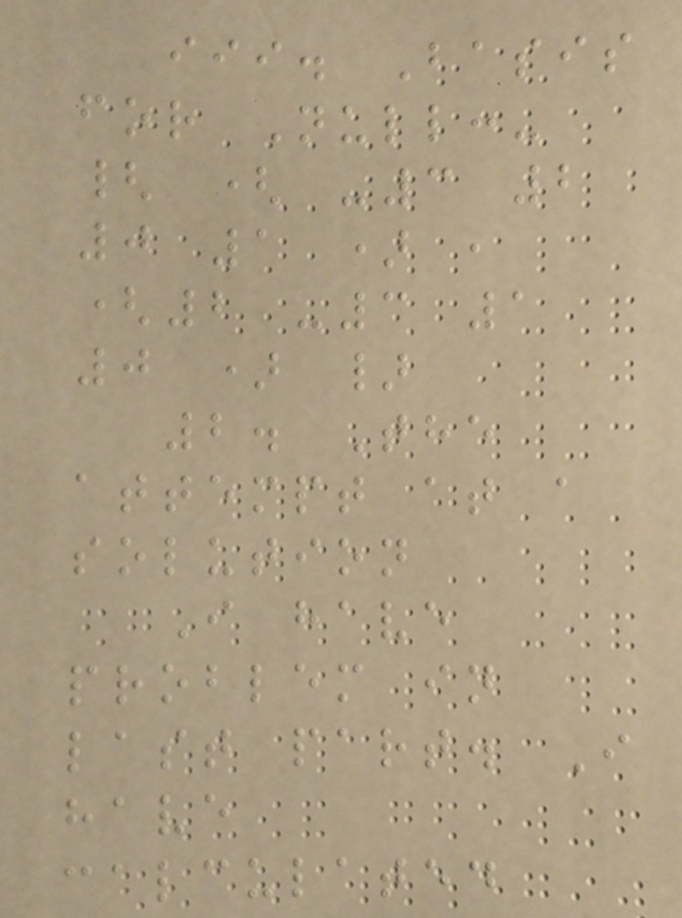iii. Basis
for Null:-
{ ( -3 2
0 1 ) ,
(2 -3 1
0 ) }
2. The
attempt at a
solution
I have
problem in
last part. I
have
calculated
